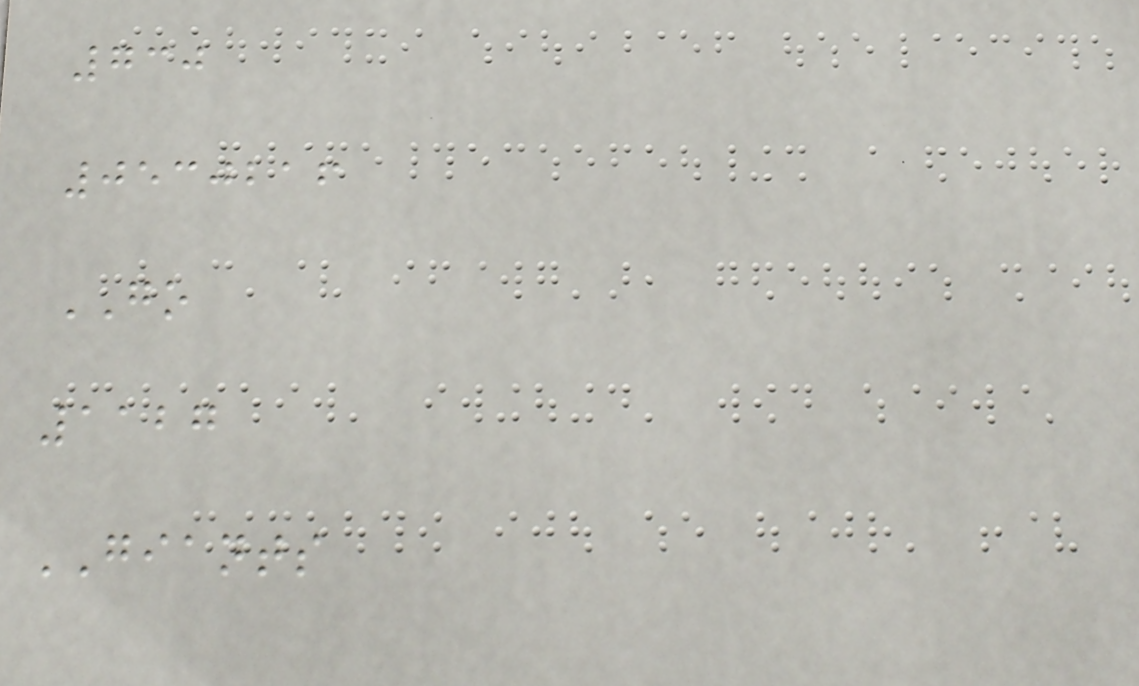730
0530216
GO
1127
GIANTS
